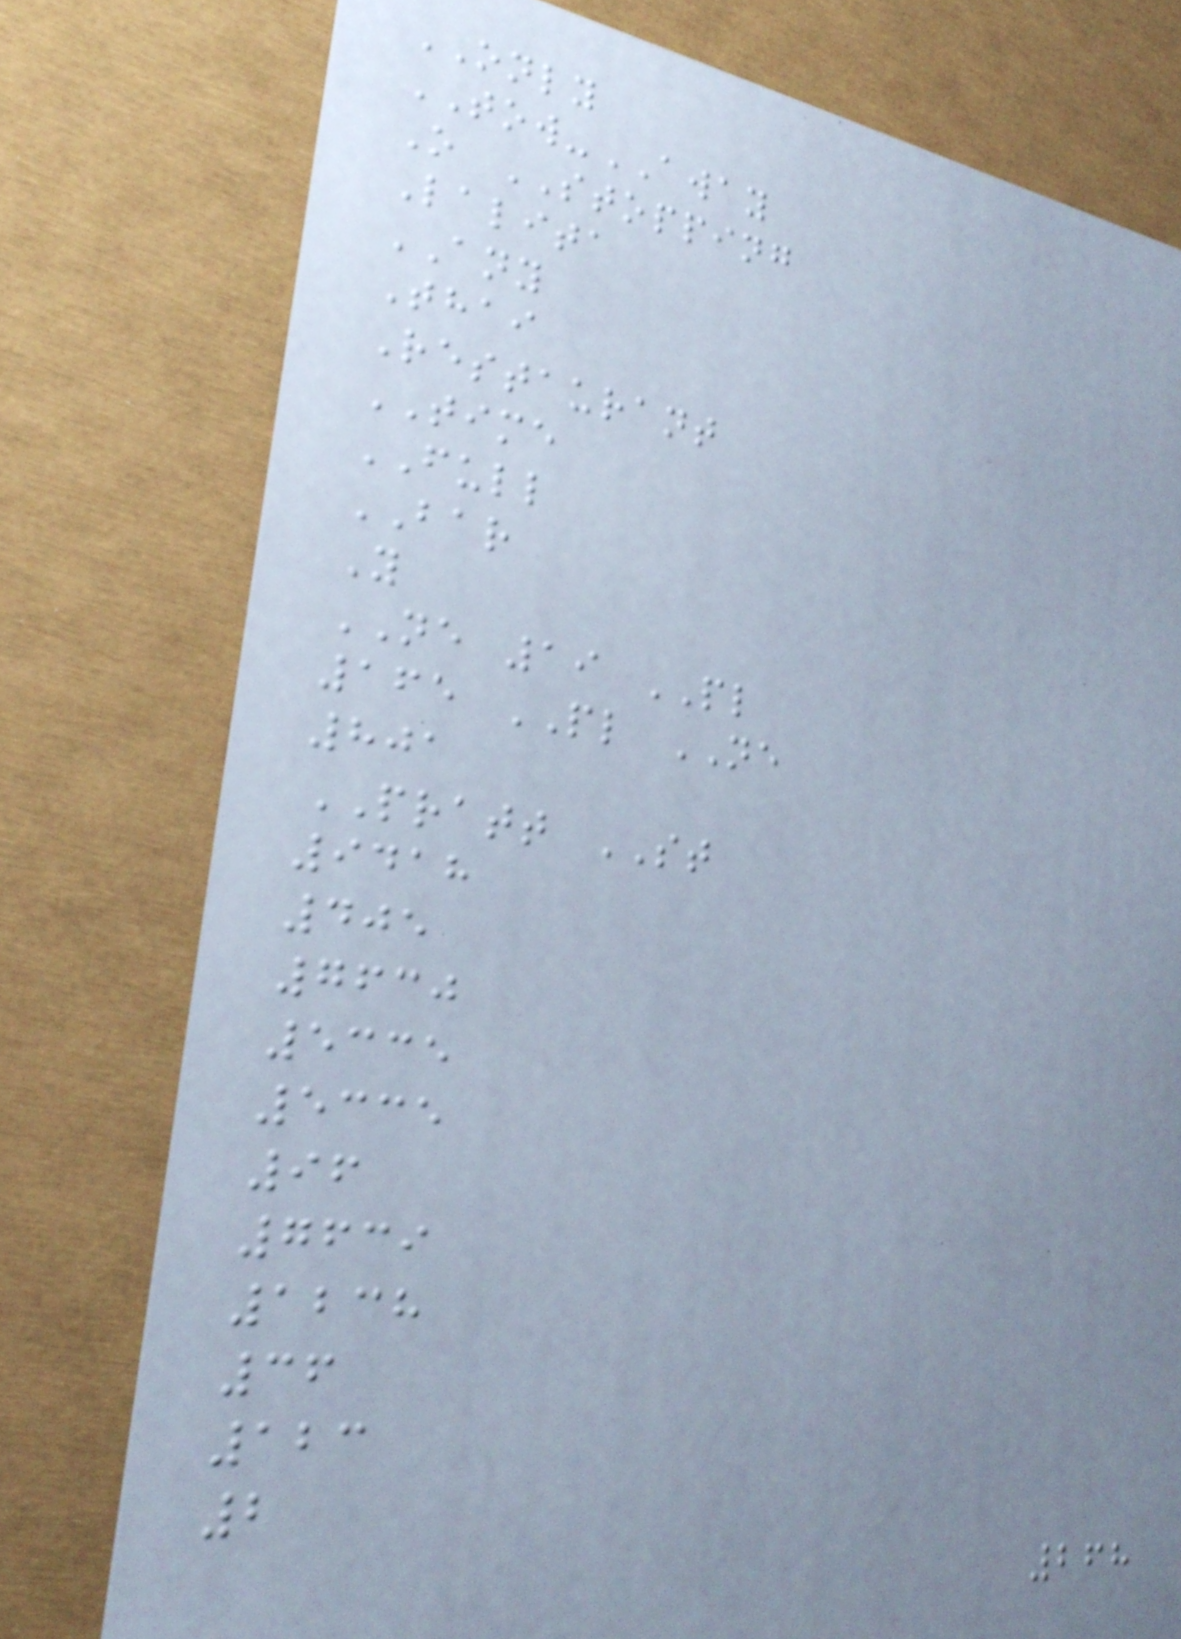ONLY
TOW-AWAY
O STOPPING
Lalita
ANY
Thai
Restaurant
TIME
FULL
BAR
Y
NE 19 PL
165 PL NE
801
PRATT ST
9418
405
7630
5335
5335
96
7639
1238
36
123
2
268
